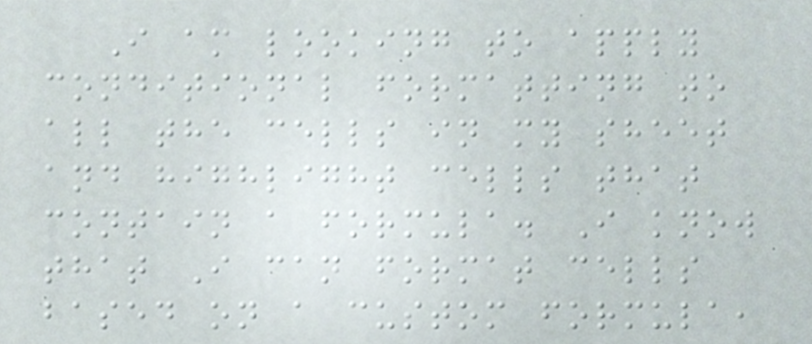I am looking to apply
conditional formatting to
all the cells in my sheet
and highlight cells that
contain a formula. I know
that I can format cells
based on a custom formula,
